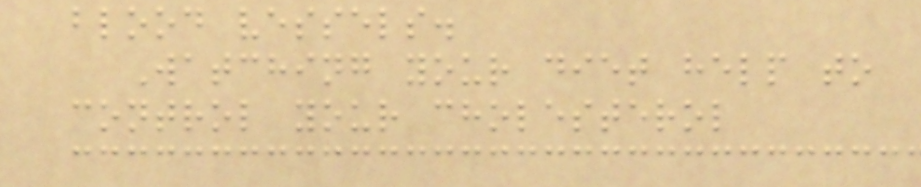blood vessels.
Watching your diet help to
control your cholesterol
